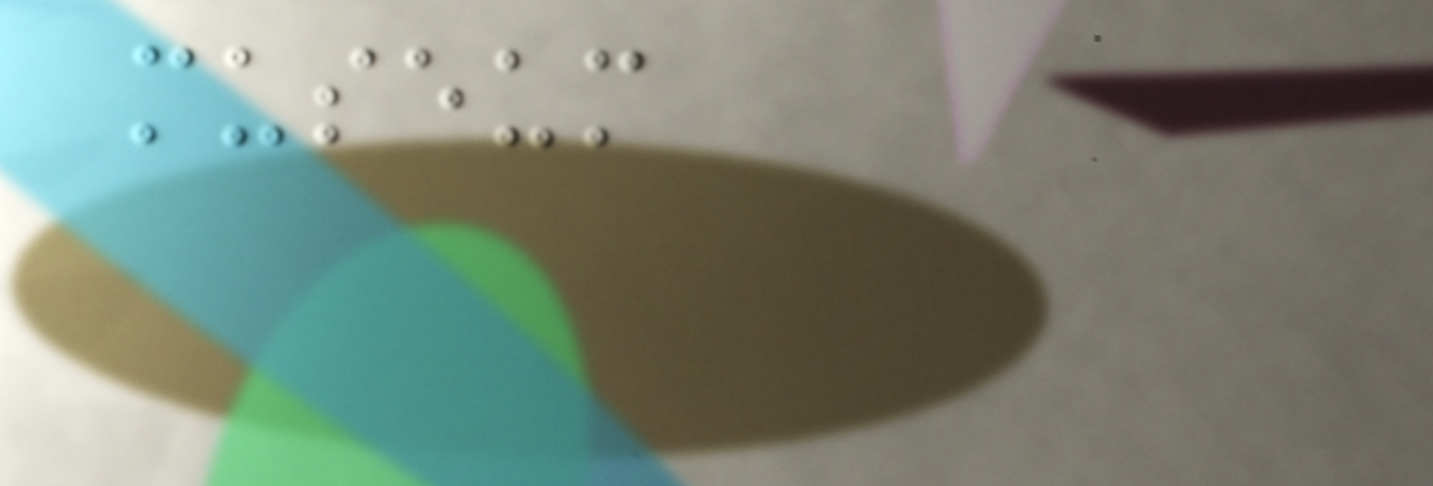museum
